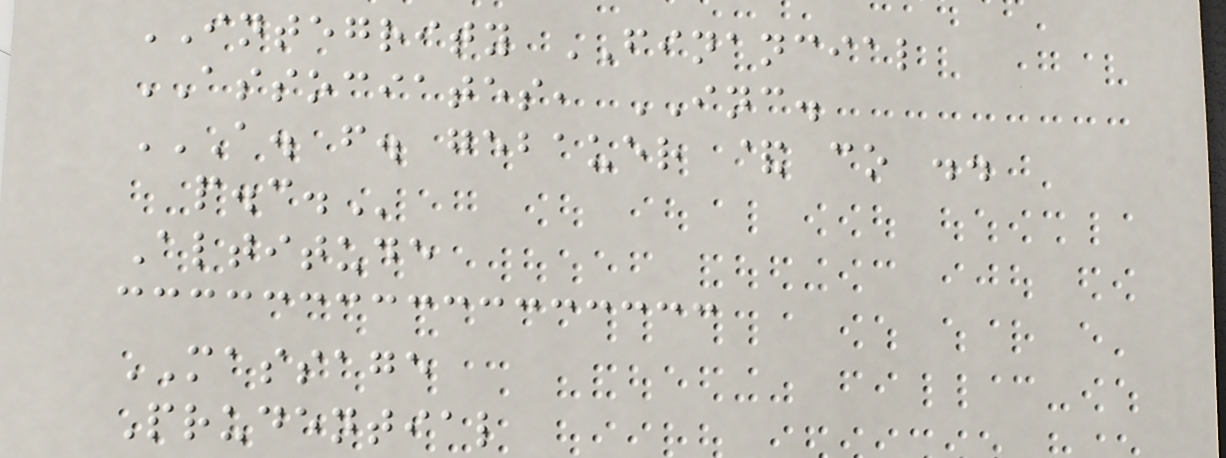INTEGRITY FINANCIAL
ASSOCIATES, INC.
A. F. GEBAUER & CO ..
P.C.
Altitude
MASSAGE
Prudential
